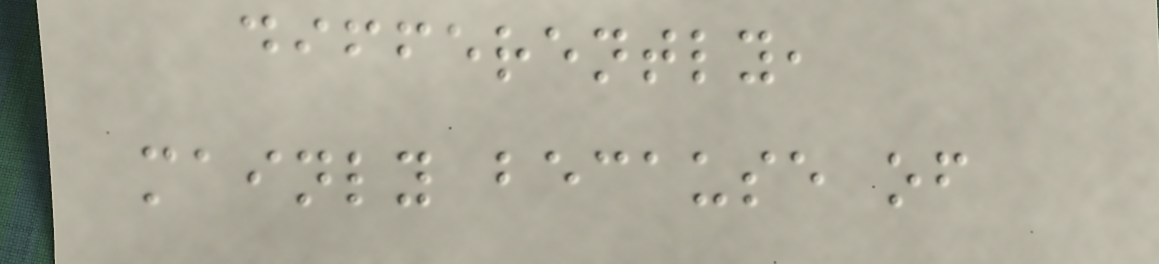differently,
mainly because of
